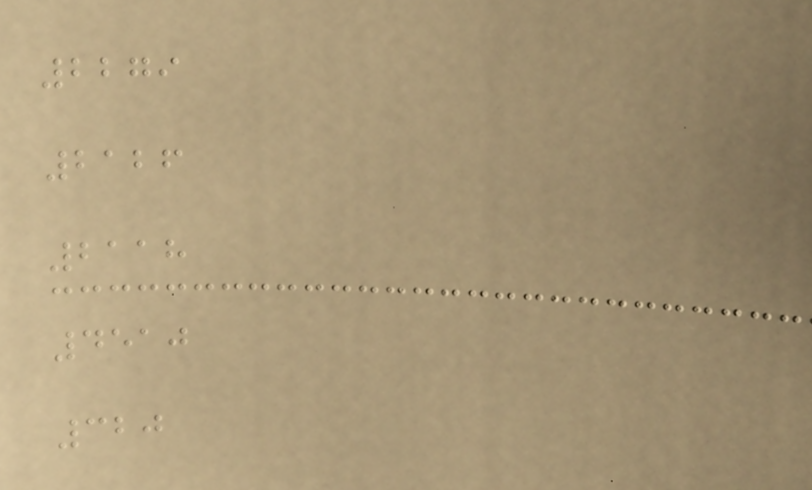2279
2126
2118
4510
320
